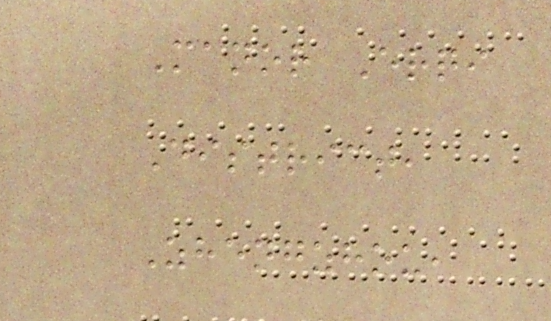Manor Erqi
District,
Zhengzhou,
